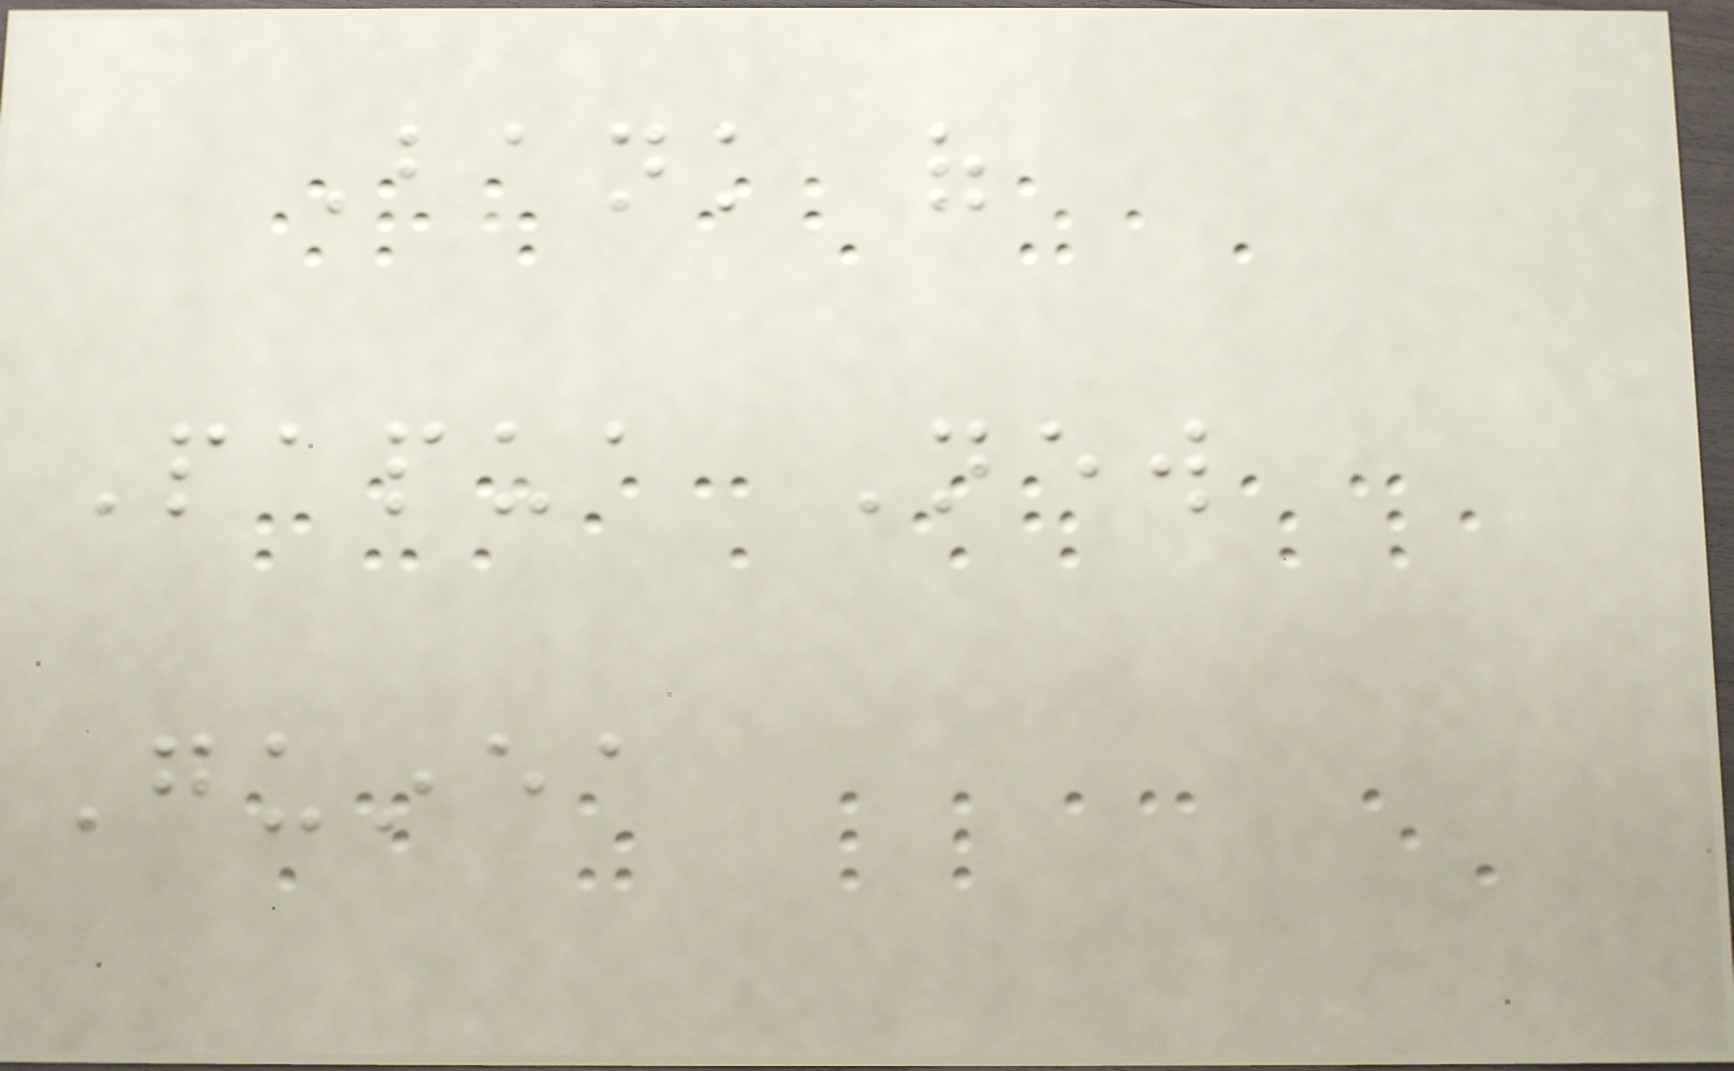Bank of
Papua New
Guinea
